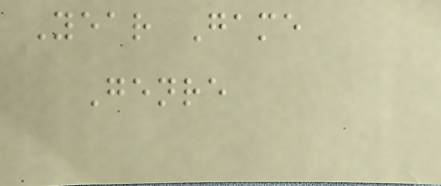Year Game
Genre
